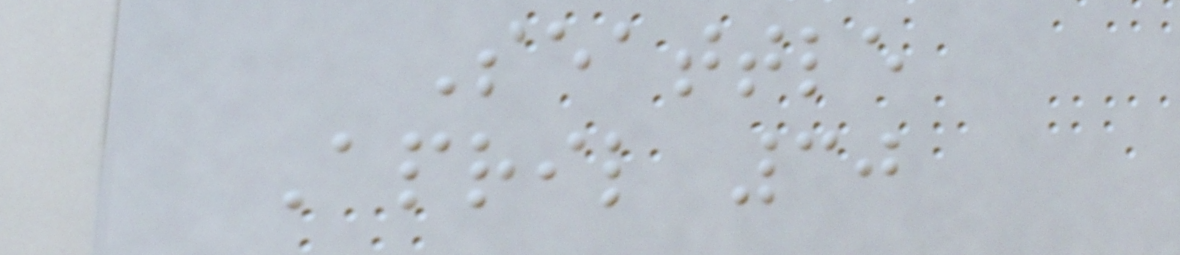Seattle
April 30
